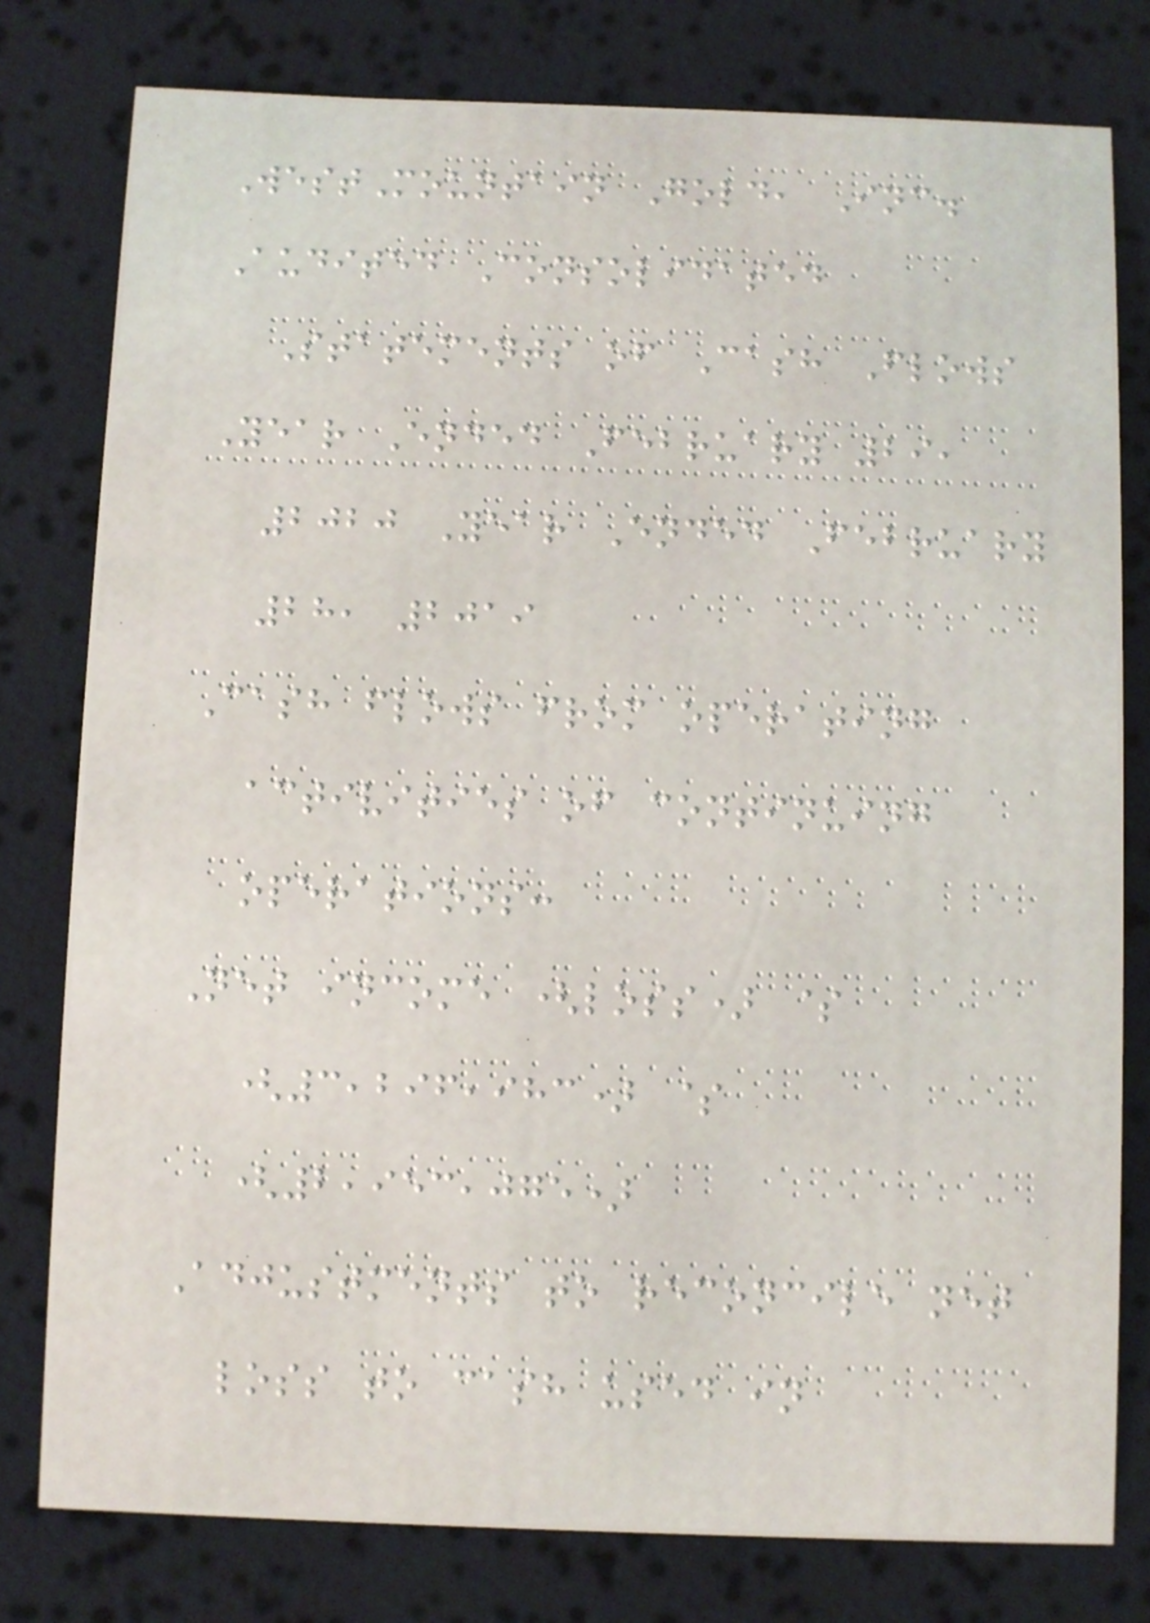WestMountain Gold, Inc.
Audited Consolidated
Statements of Cash Flows
Year Ended February 29,
2020 Year Ended February
28, 2019
Cash flows from operating
activities of continuing
operations:
Net income (loss) $
(3,296,983) $
(2,953,075)
Adjustments to reconcile net
loss to cash used in
